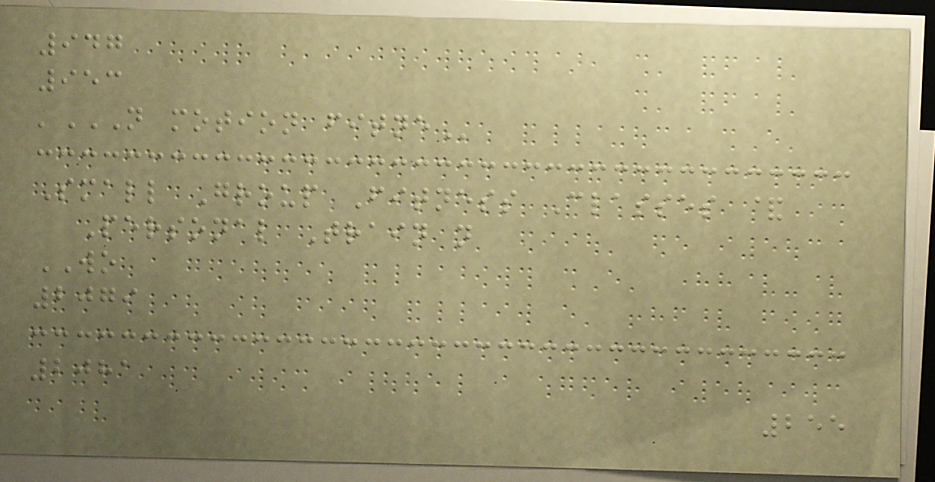947
953
'N MOTION FITNE
Small Group Fitness Classes &
Personal Train n
WO
2079
2081
255
